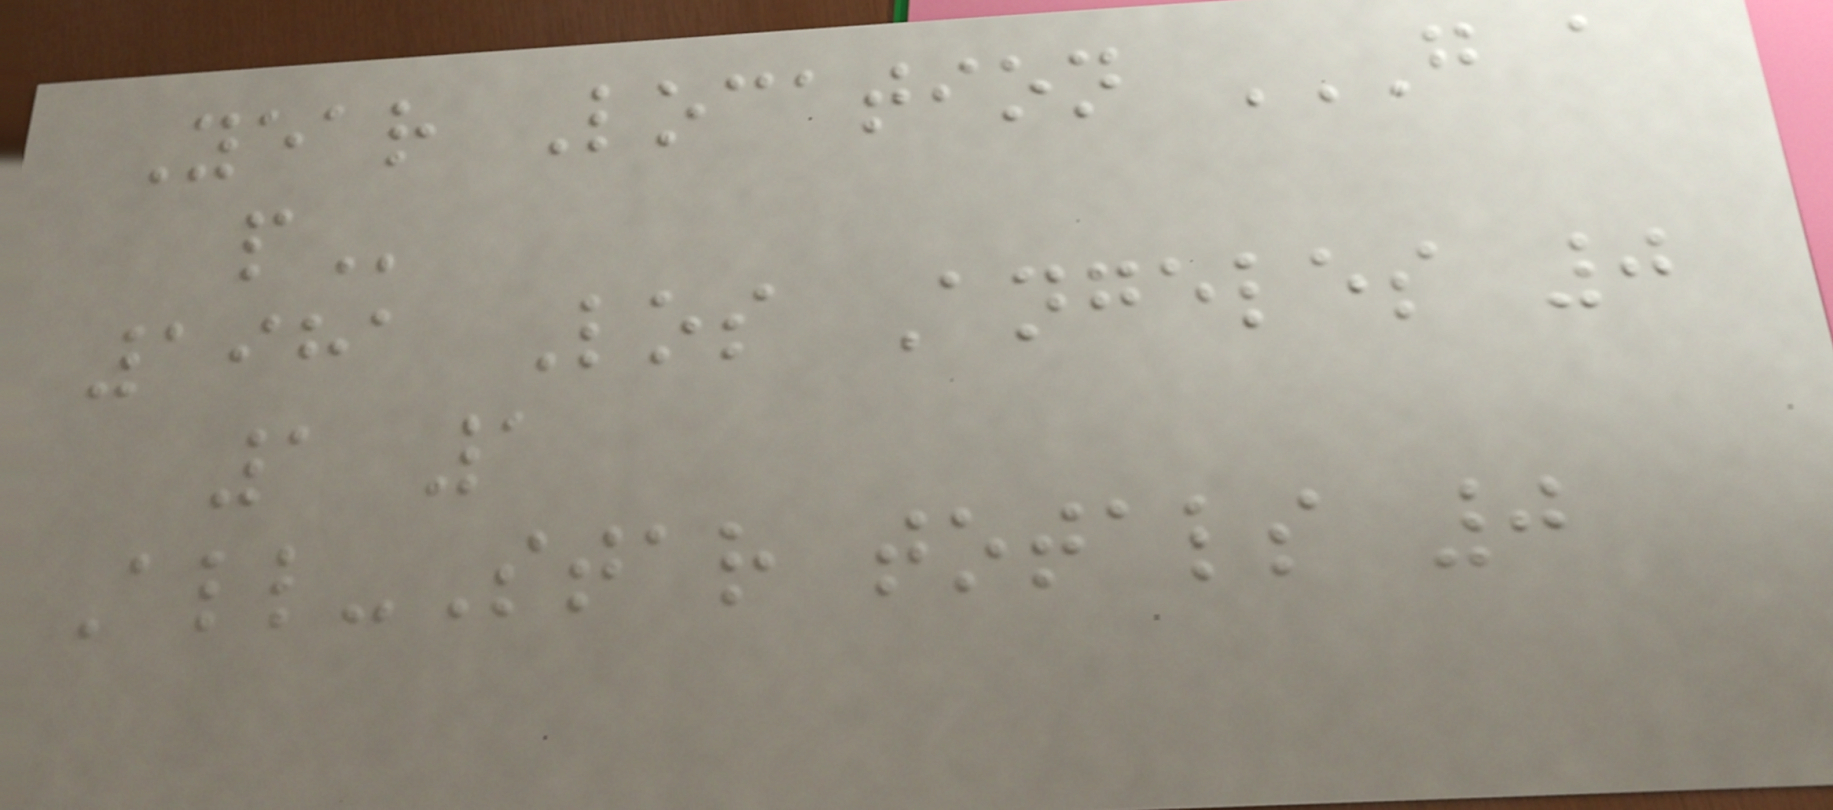Year Location G A
P
1981 Los Angeles 0
1 1
All-Star totals 0
